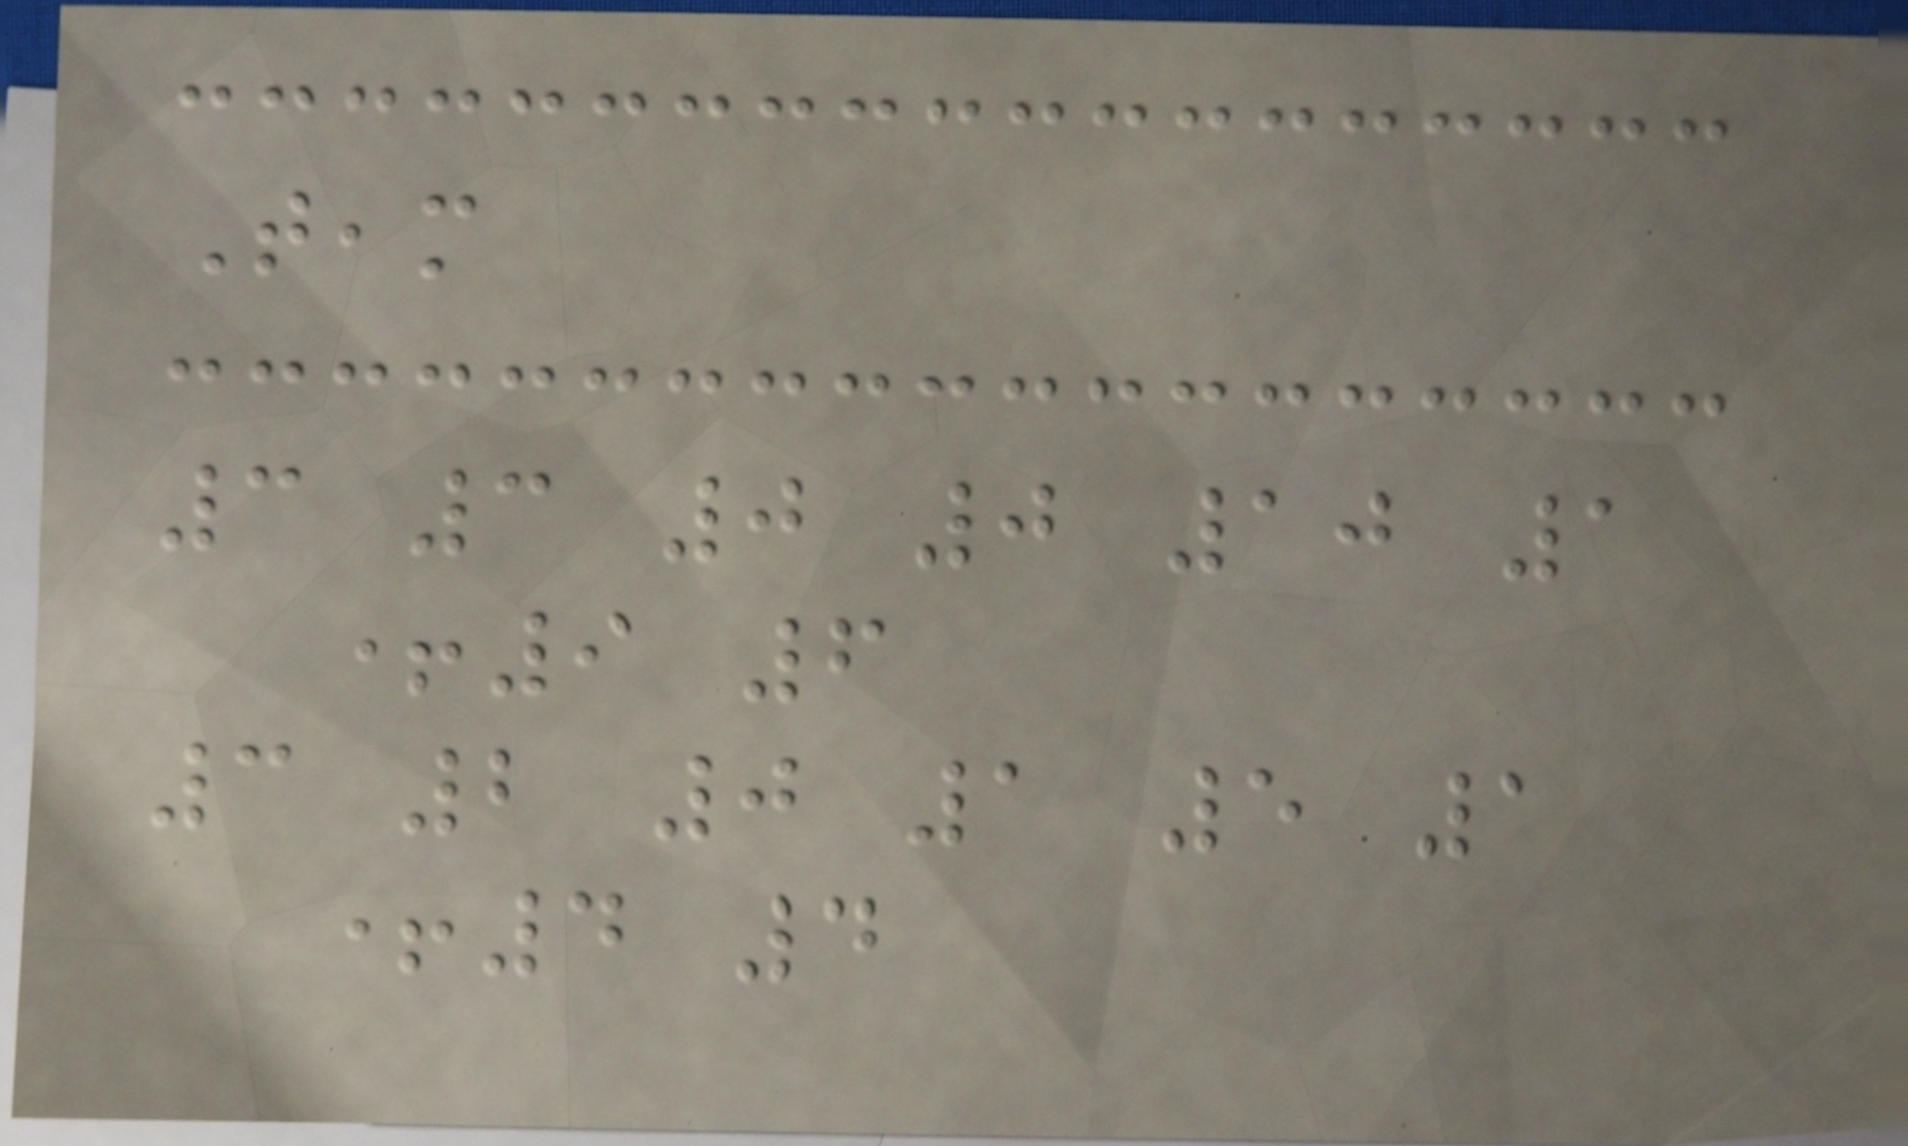Team
3 3 0 0 10 1
+9 6
3 2 0 1 5 1
+4 4
